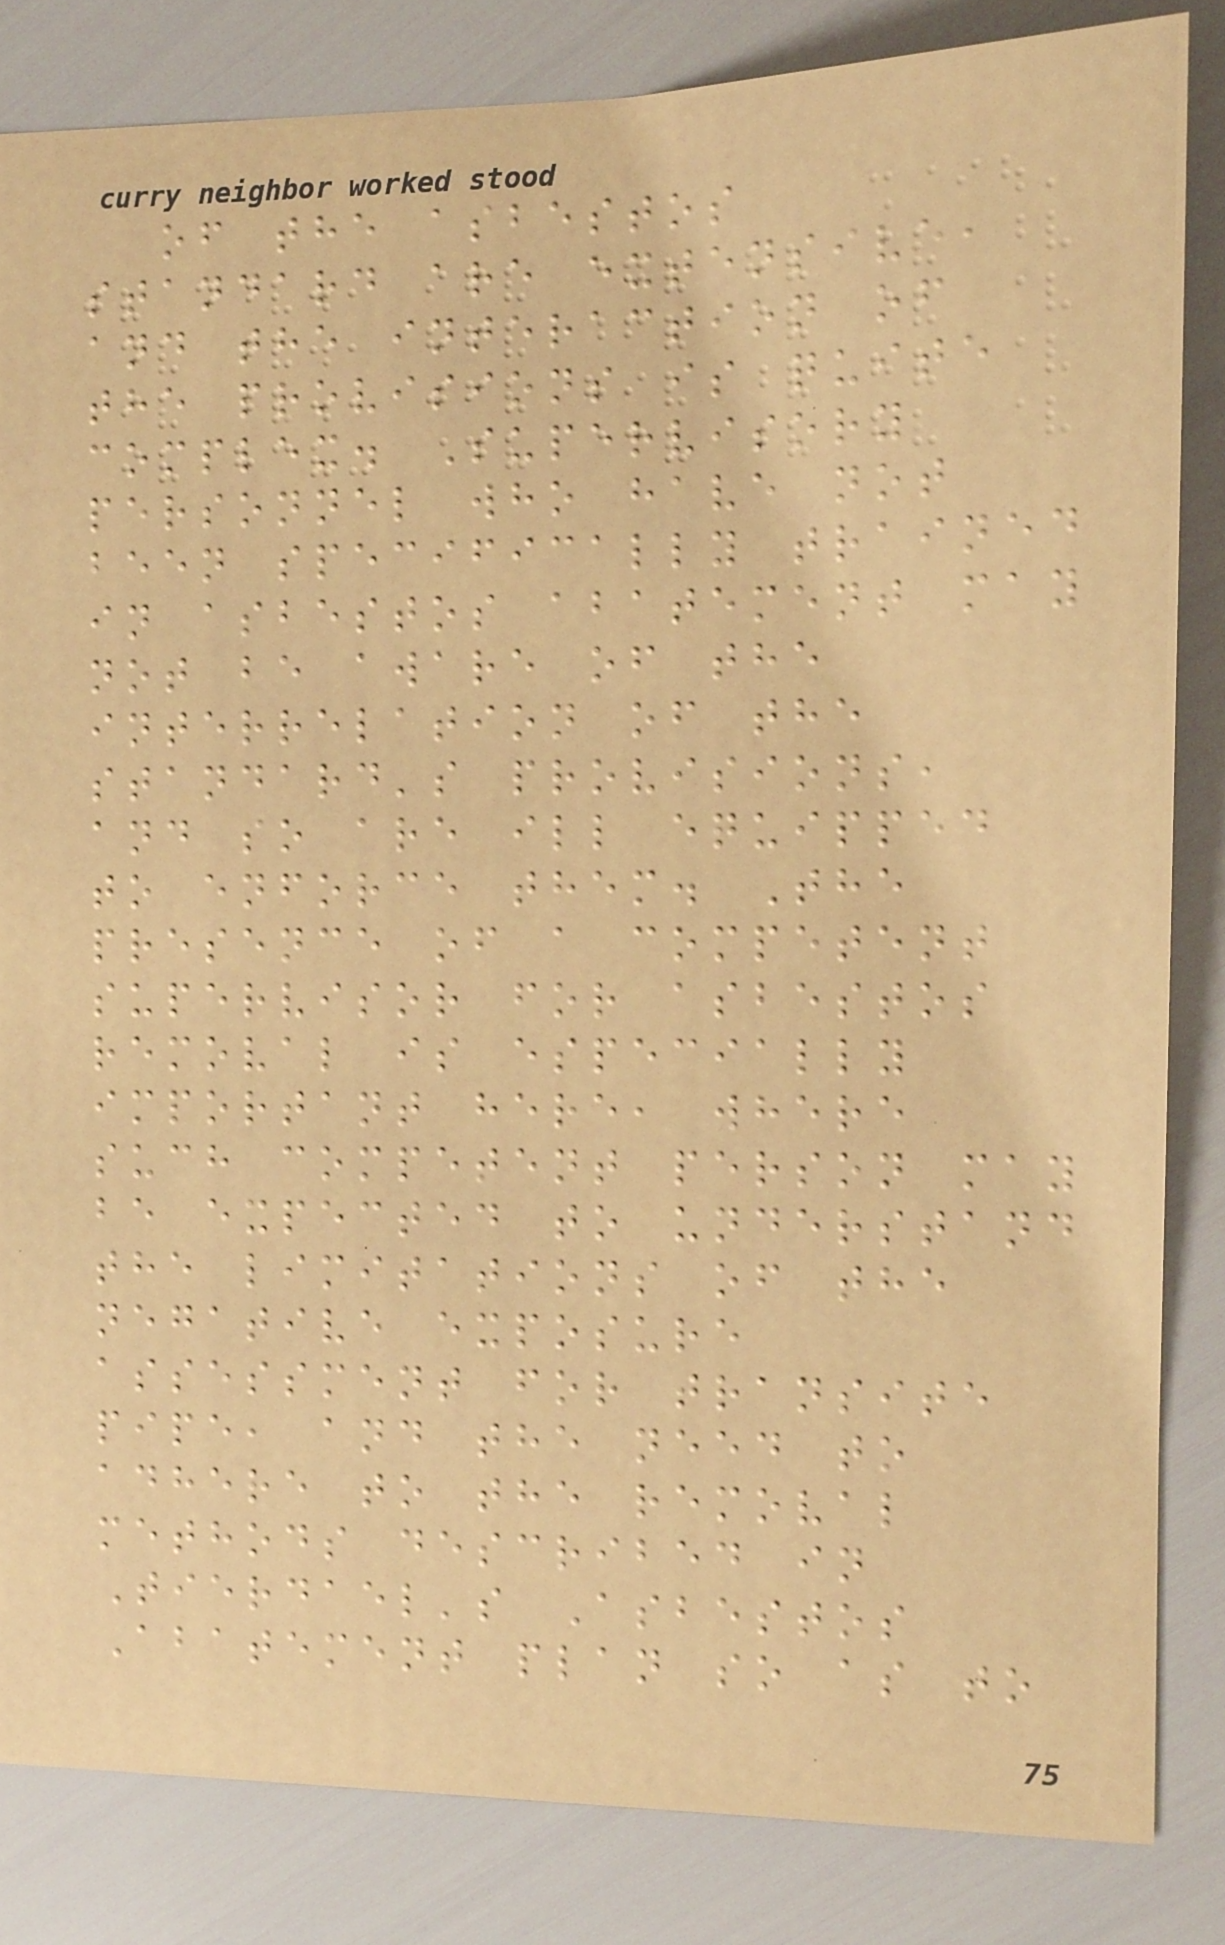of the asbestos
standard are extensive,
and the interaction of
the provisions is quite
complex. Supervisory
personnel who have not
been specifically trained
in asbestos abatement may
not be aware of the
interrelation of the
standard's provisions,
and so are ill equipped
to enforce them. The
presence of a competent
supervisor for asbestos
removal is especially
important here, where
such competent person may
be expected to understand
the limitations of the
negative exposure
assessment for transite
pipe, and the need to
adhere to the removal
methods described in
Tierdael's Asbestos
Abatement plan so as to
